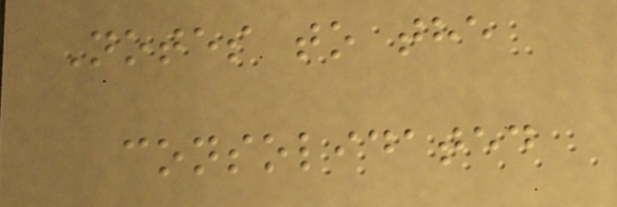Notes to the
consolidated
